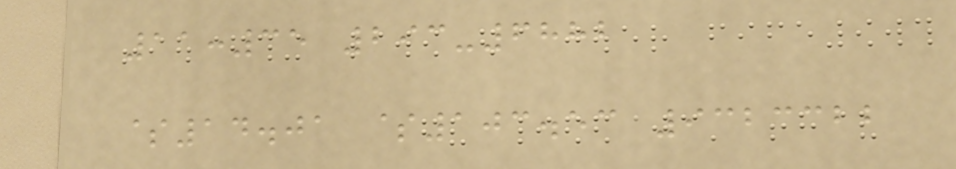11:35 293-6882
$14.01 $103.53 9323322
